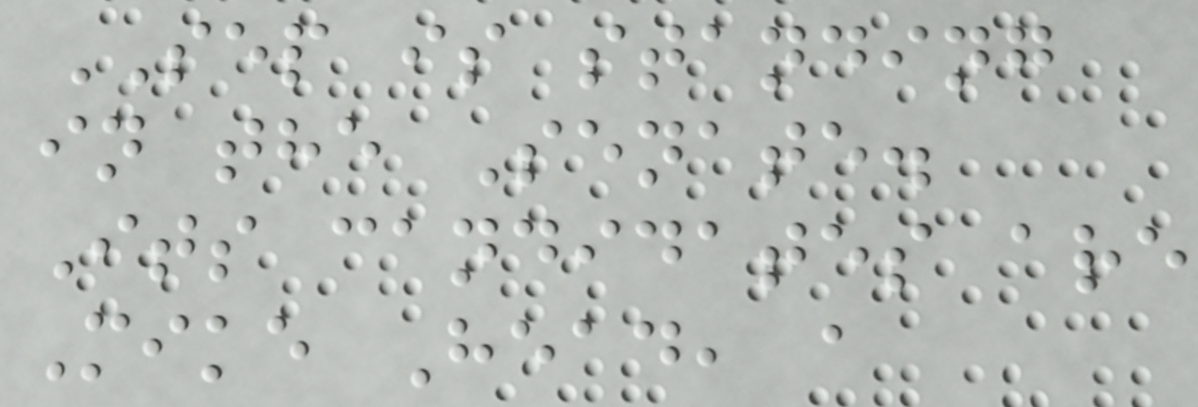SEP is standing
in the Senate.
Its candidates are
Mike Head, a
